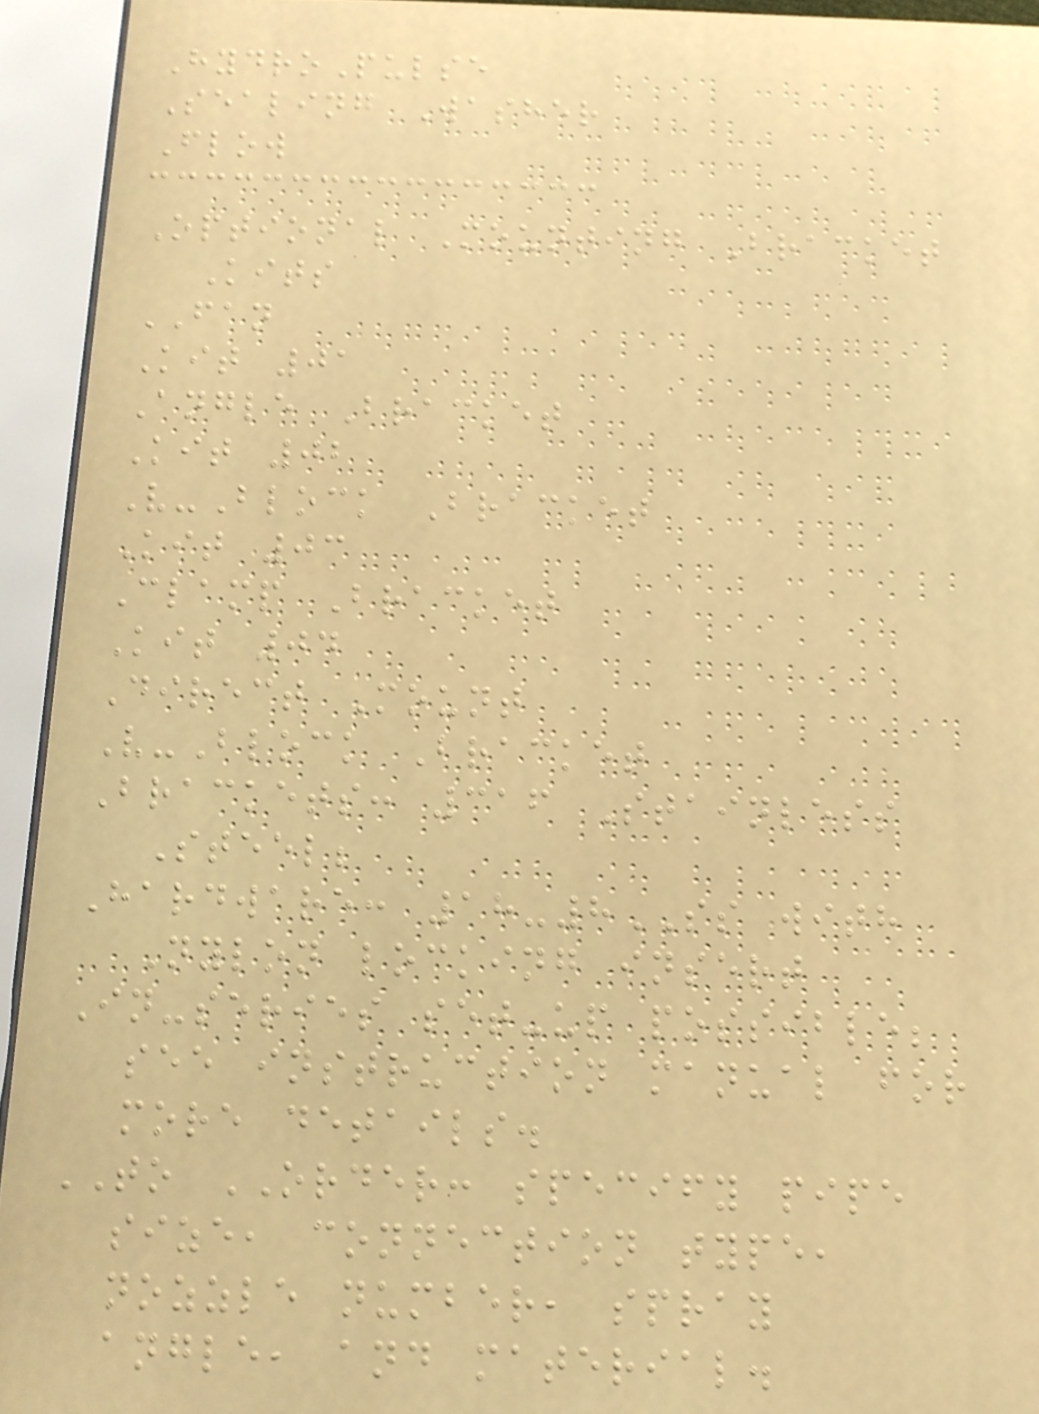HydroPulse
Sealing Washer
Flow
Optional Mounting Bracket
Kits
FAN
Kit 01
Angle Bracket
Kit 02
V-Block Bracket
Kit 03
Clamp Bracket
Kit 04
Direct Mount
V-Block Bracket
Brackets: 316 Stainless
Steel;
Hardware: 18-8SS with
Nylon locking insert
In-series set-up possible;
see instruction manual for
more details.
TO ORDER: specify pipe
size, connection type,
nozzle number, spray
angle, and material.
